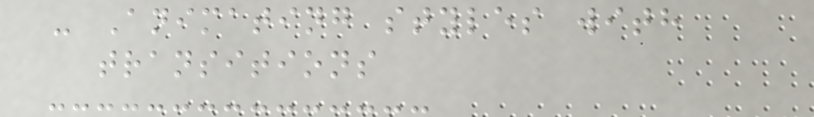- Animating styles with
transitions
